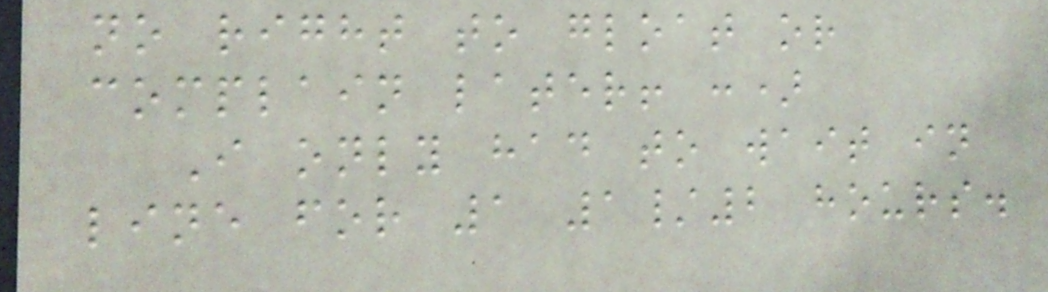no right to gloat or
complain later! :)
I only had to wait in
line for 1 1/2 hours.
